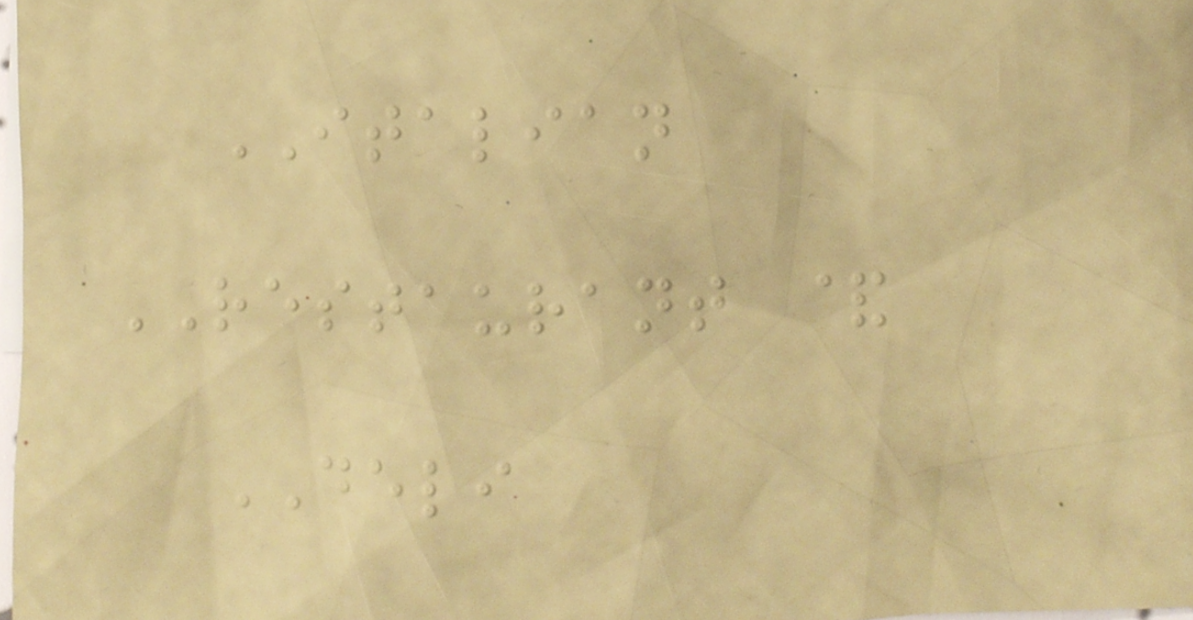ITALIAN
RESTAURANT &
DELI
